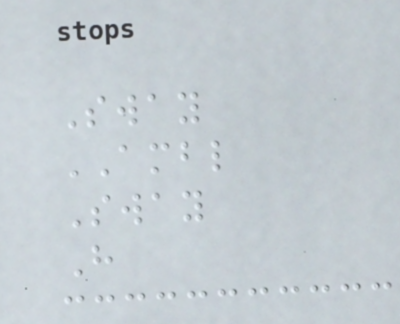Sway
AMBL
Sway
H
